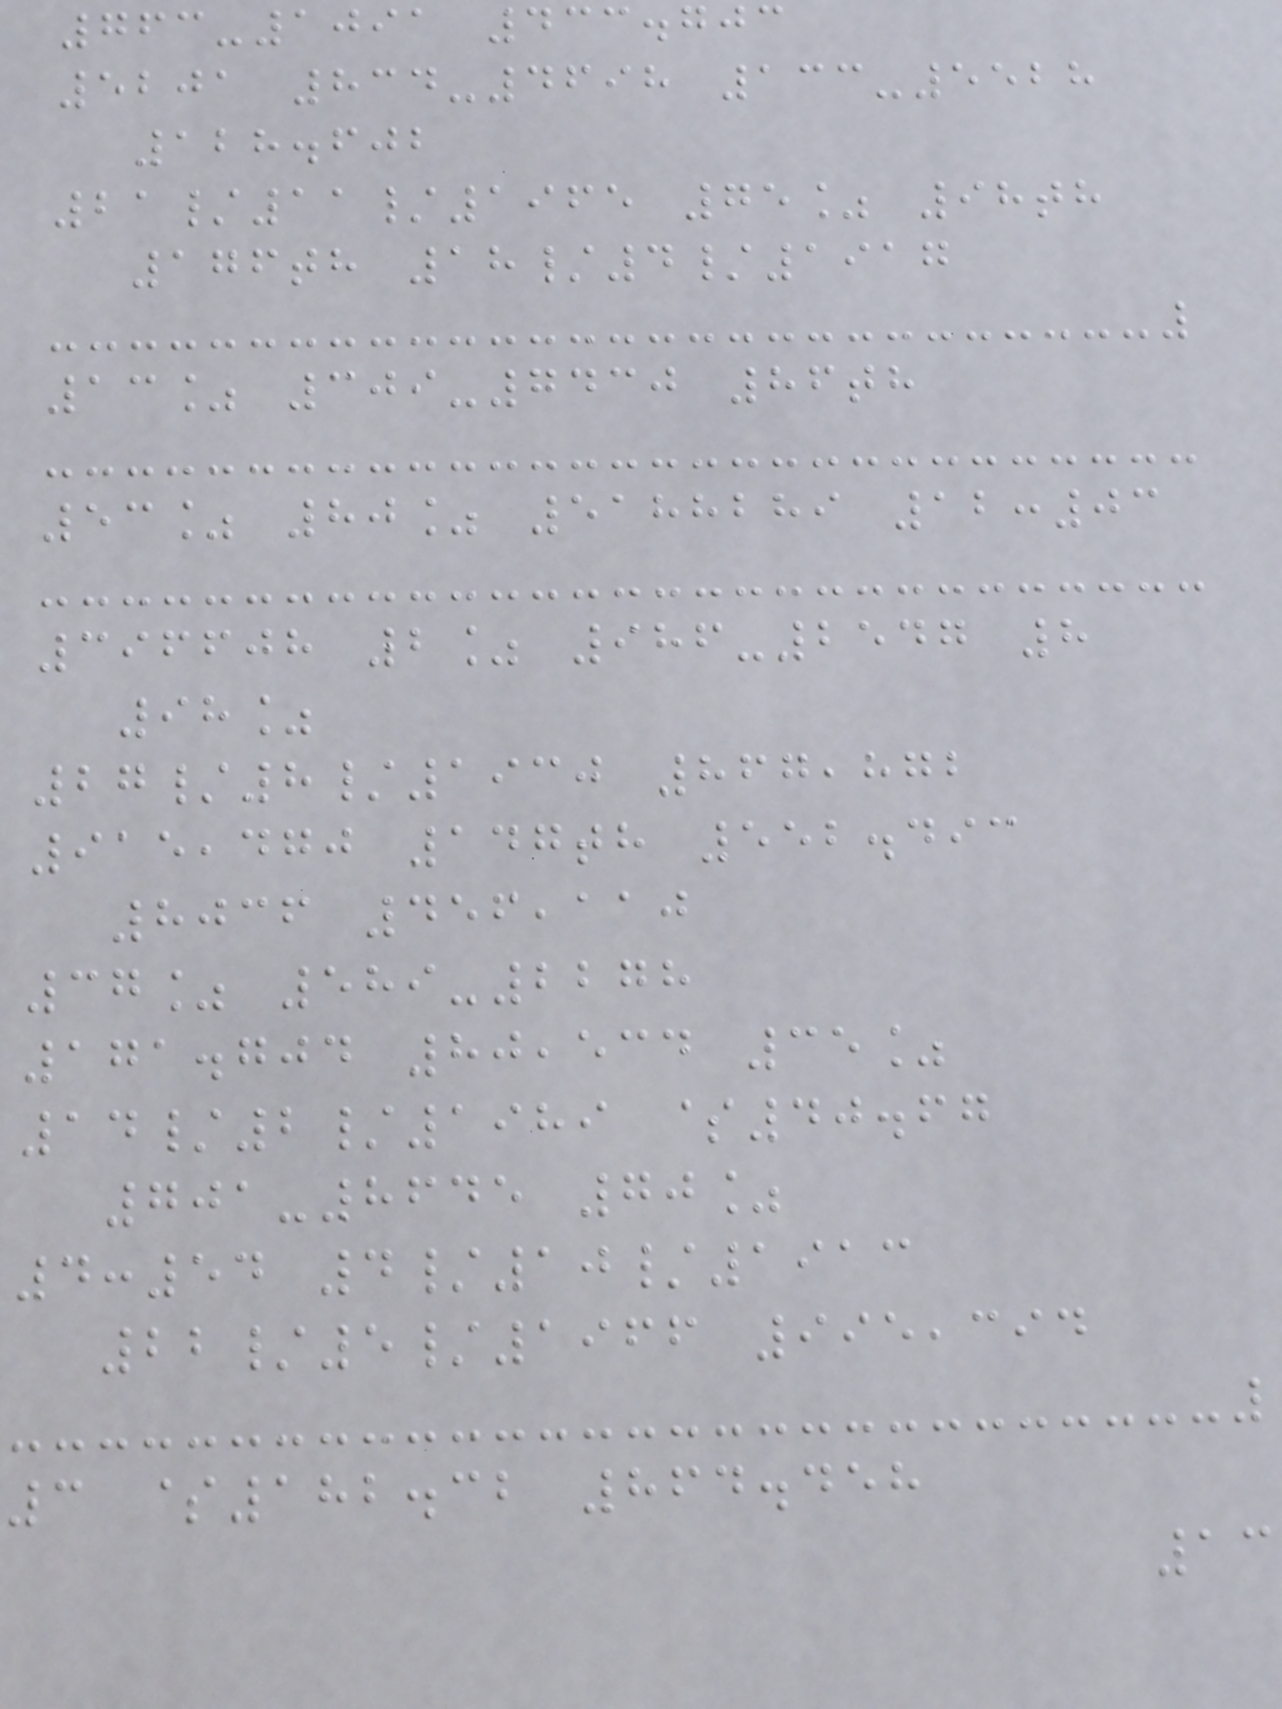763-1091 433.703
5201 834-4698 133-5528
128.602
21/11/1965 75% 98th
176th 18/4/1917
13% 309-7430 86th
53% 80% 5188289 12:03
396608 2% 986-2547 8
98%
27/8/1930 867,872
915,470 147th 552.493
8036 456,110
37% 589-2278
171.704 80,534 35%
14/2/1989 $40.67
701-8645 70%
4:54 4/10/1913
22/5/1966 995,394
3 $182.32 864.458
13
